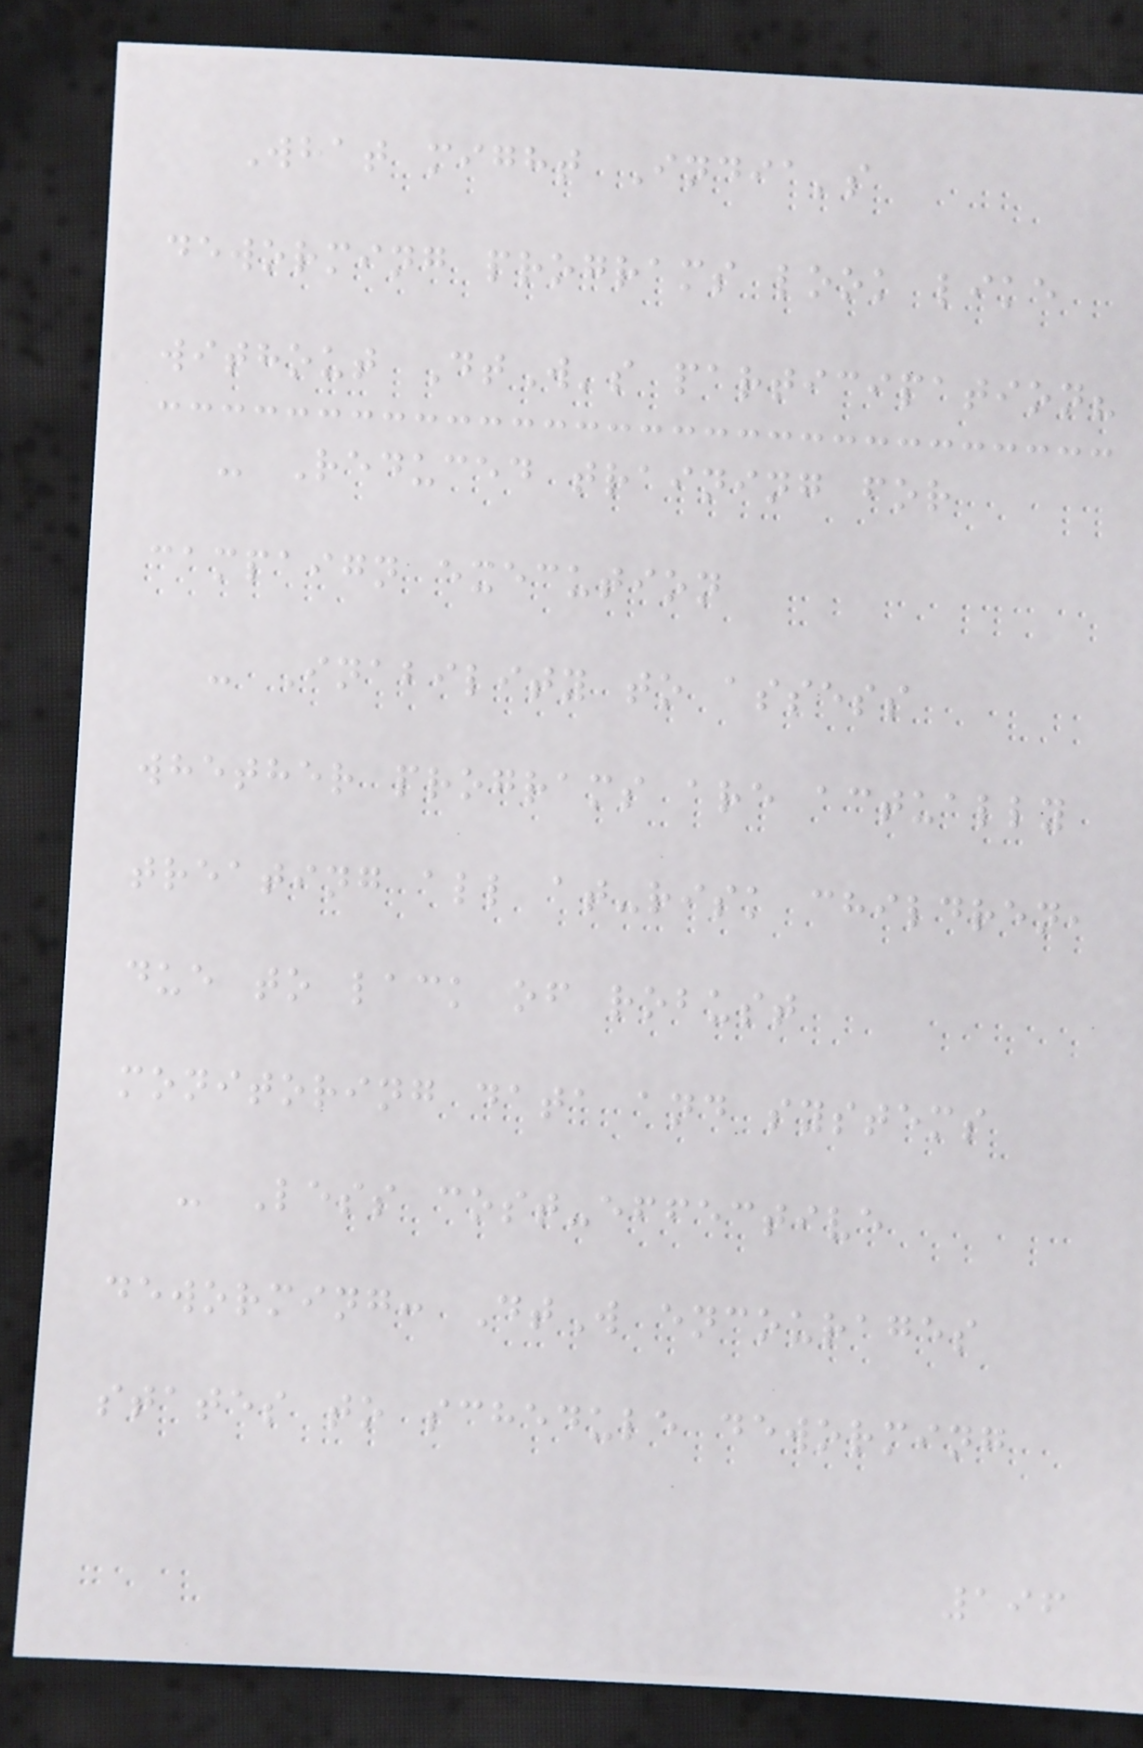What might India's
deworming programs look like
without DtW's participation?
- Reduced training for
campaign execution
- Inability to assess
whether programs are actually
treating all at-risk children,
due to lack of robust
monitoring data and systems
- Less cost-effective
deworming: DtW encourages
states to schedule deworming
196
